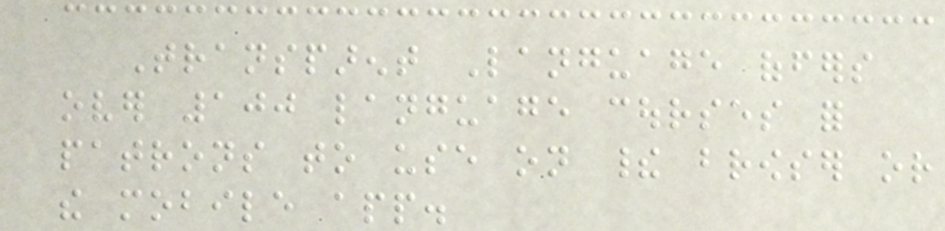Transparent Language offers
over 100 language courses for
patrons to use on their browser or
the mobile app.
